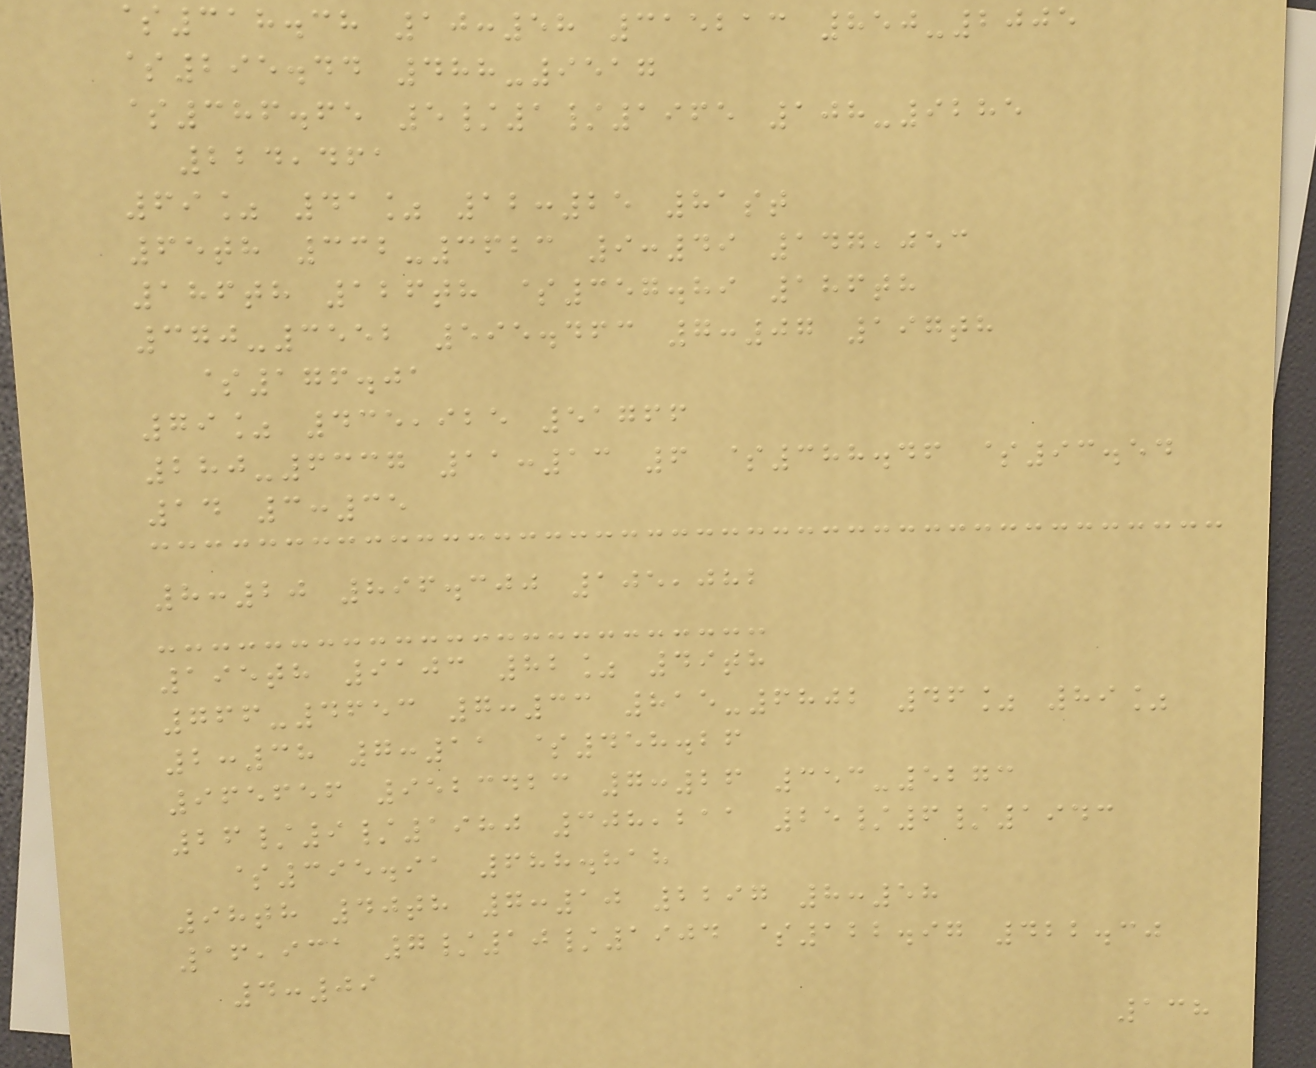$318.38 10:58 315213 850-2005
$295.44 488-9517
$386.65 5/1/1965 108-9285
224,461
69% 41% 12:25 81st
65th 332-3623 9:49 147,053
186th 126th $357.89 186th
370-3552 595.463 7:07 197th
$176.01
79% 435,925 51766
280-6337 11:13 6 $388.46 $93.54
14 3:35
8:20 896.300 105,082
195th 9103 82% 49th
766-4653 7:33 815-6802 46% 89%
2:38 7:11 $458.26
965656 9523423 7:26 353-5273
26/9/1980 308,211 25/6/1943
$395.91 688.818
98th 40th 7:10 2297 8:58
16,931 7/10/1904 $122.97 422.30
4:09
138
